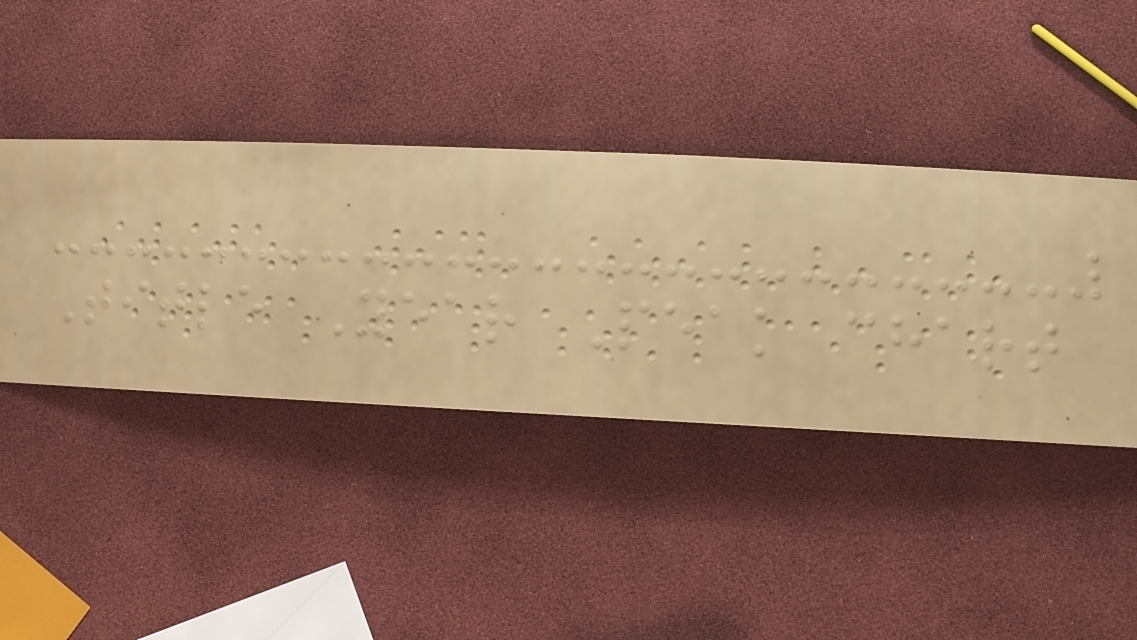Title Year Peak chart
